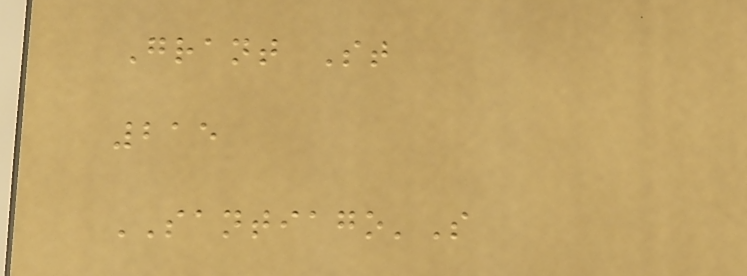Grant St
215
SANTIAGO'S
